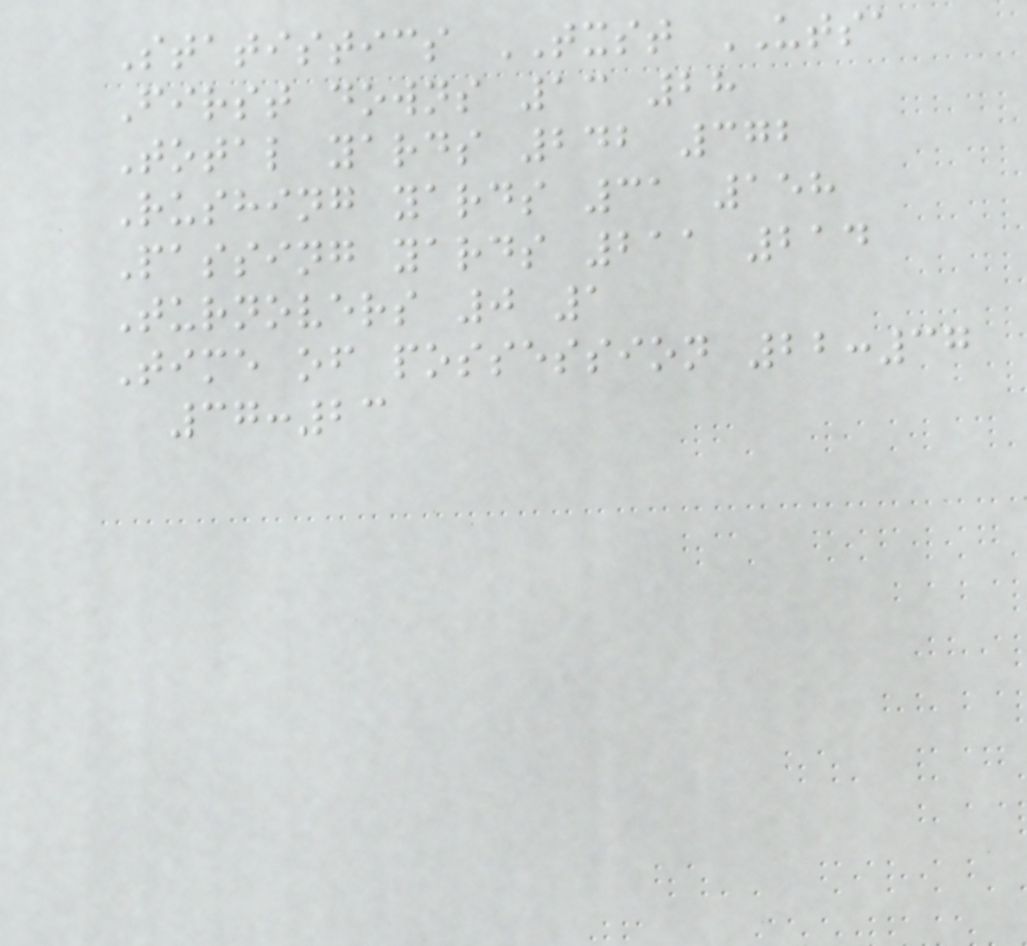Statistics TXST UTSA
First downs 13 28
Total yards 242 372
Rushing yards 31 158
Passing yards 211 214
Turnovers 0 1
Time of possession 22:37
37:23
